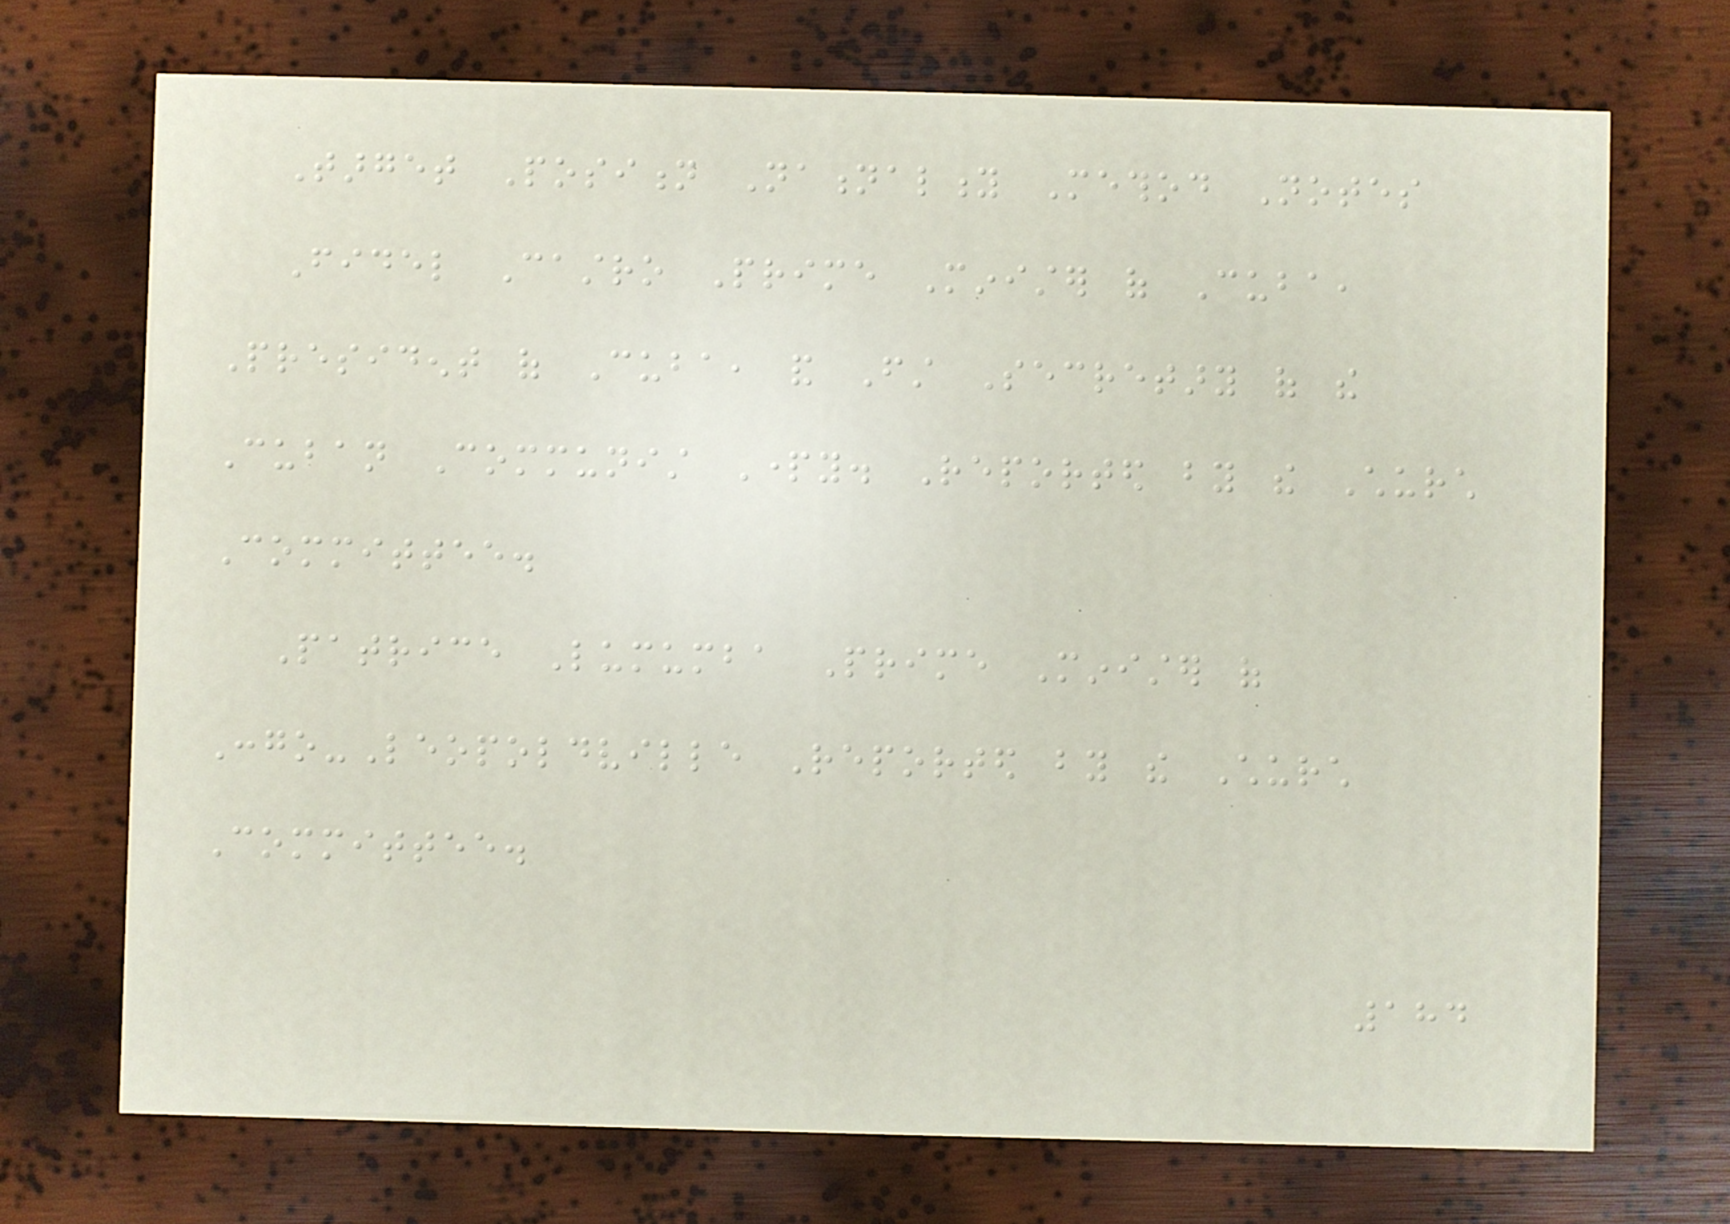Target Position Nationality Method Notes
Fidel Castro Prime Minister of Cuba,
President of Cuba, and First Secretary of the
Cuban Communist Party. Reported by the Church
Committee.
Patrice Lumumba Prime Minister of
Congo-Leopoldville Reported by the Church
Committee.
184
